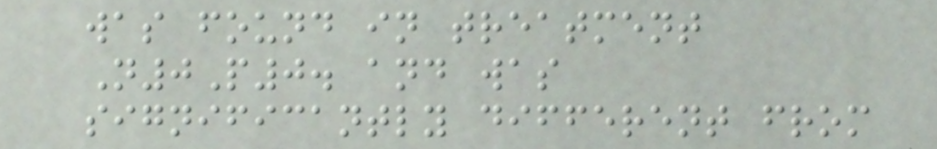was found in treatment
N0P0. and was
significantly different from
